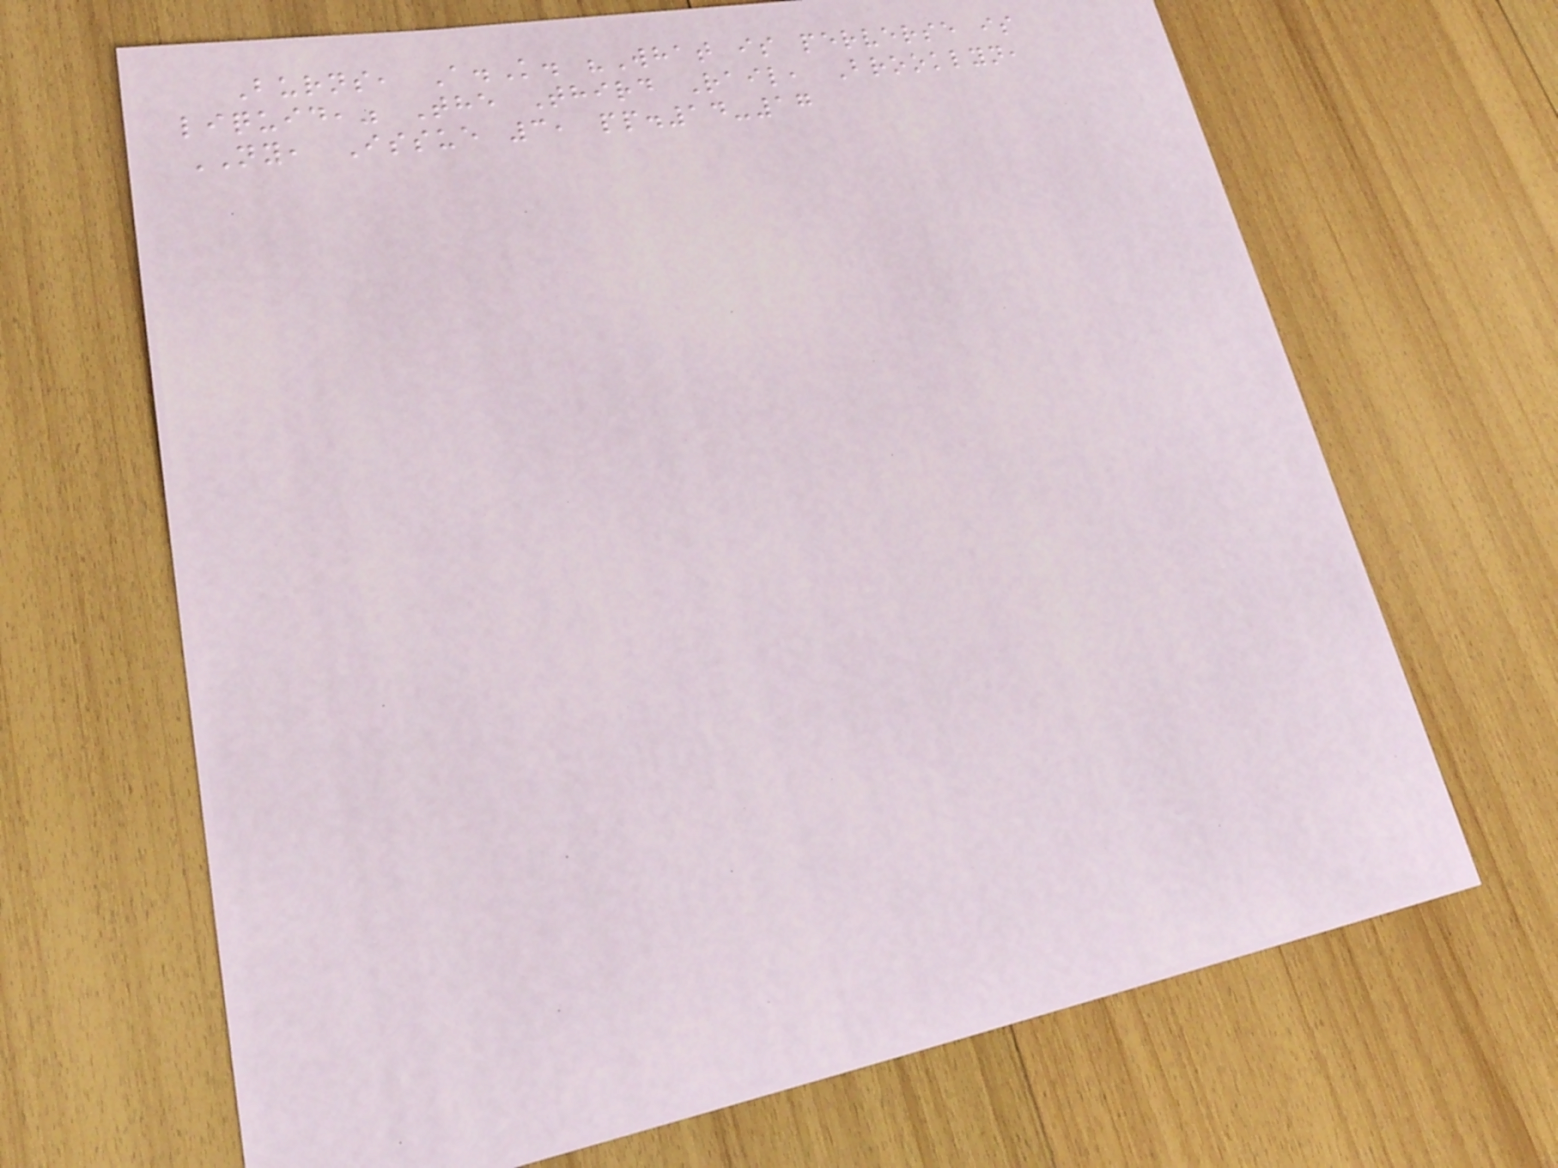Burns, A.K. "What is perverse is
liquid," The Third Rail, Brooklyn,
NY, Issue 3, pp.14-17
